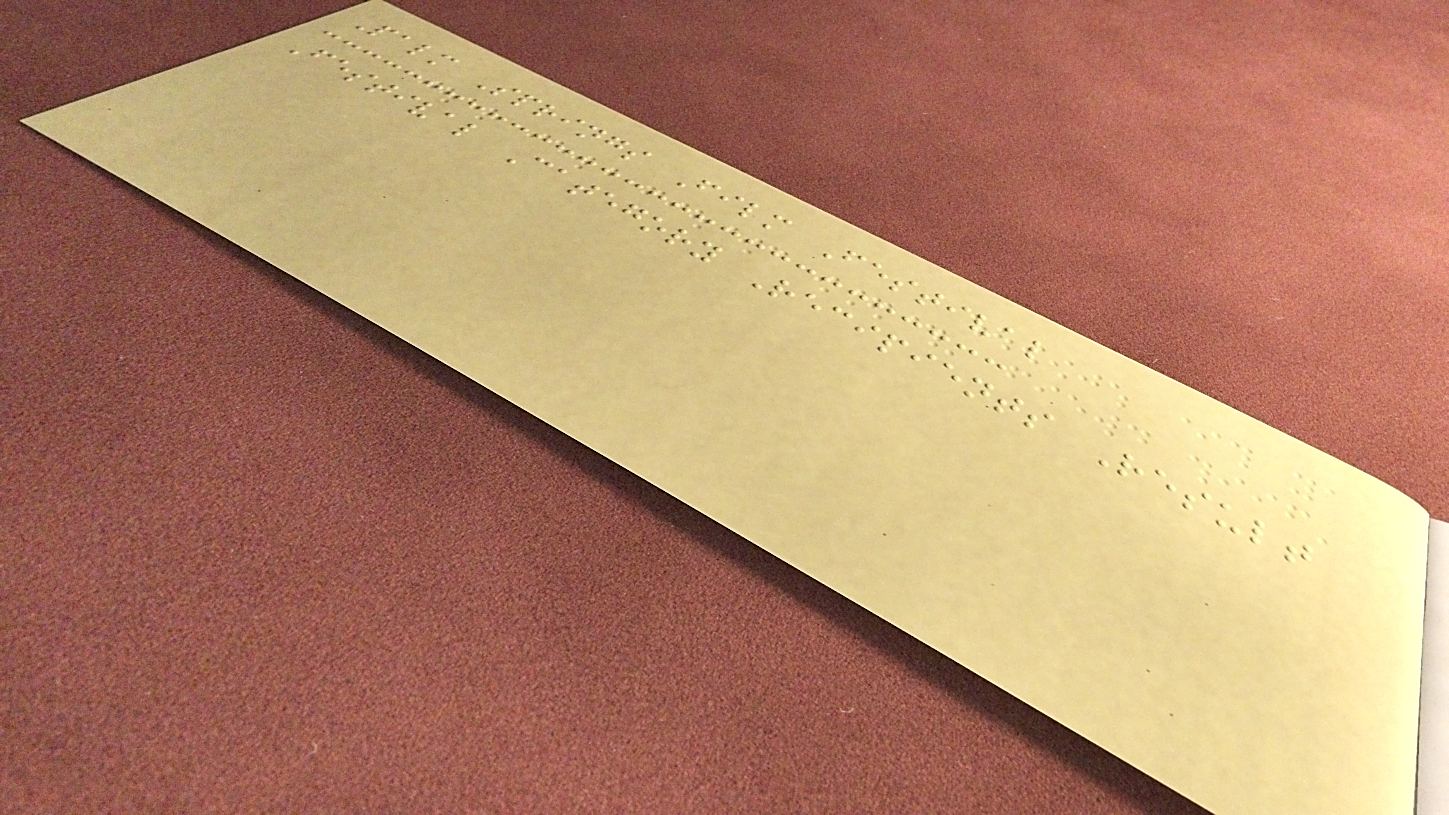Palm Springs Film Festival
Festival Category Recipients Result
